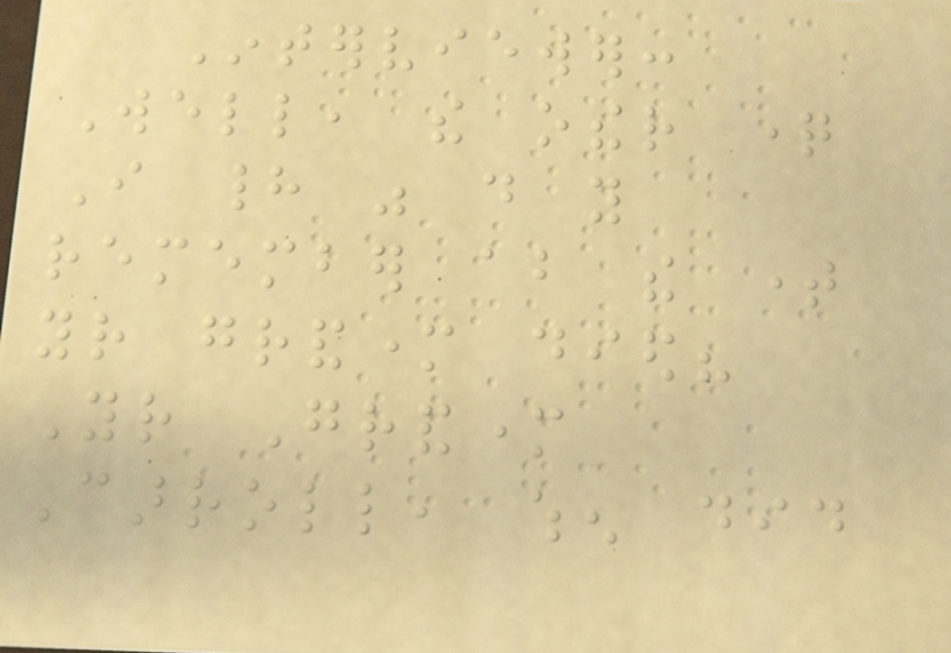Interviewer:
Well, the other question
I had was do you
remember about the time
your grandmother died?
Your Grandmother
Carroll, when did
